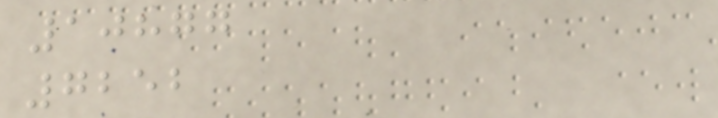10877
7252
